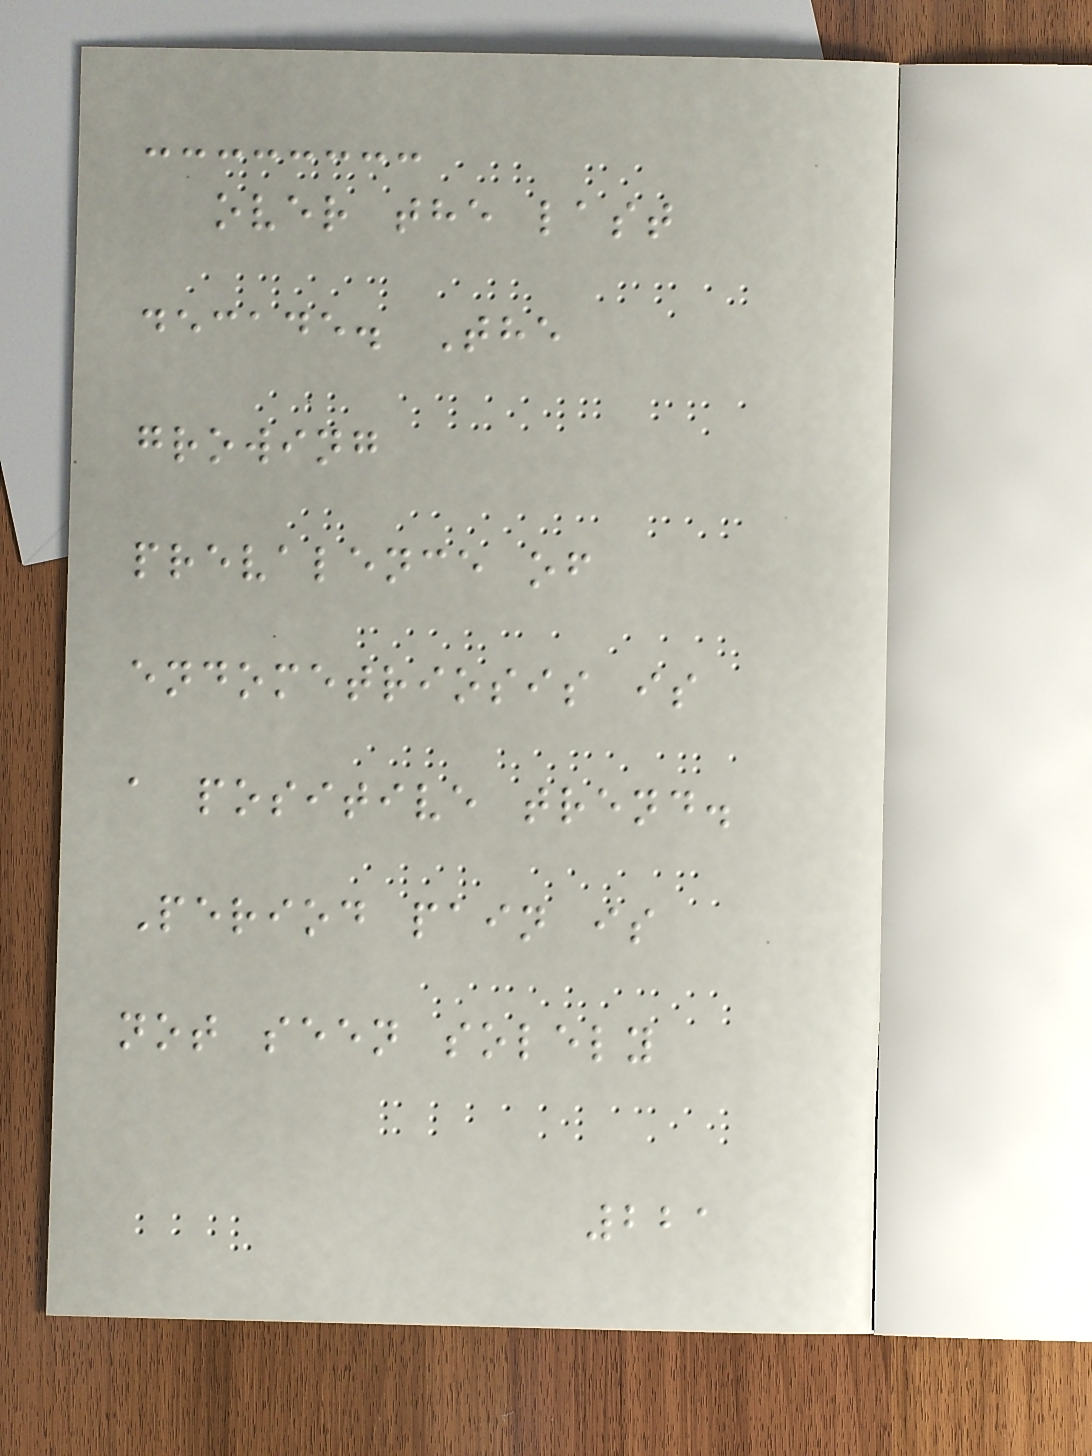over the last
decade. The
growing
prevalence of
endometriosis is
a positive trend.
Period pain is
not seen solely
221
